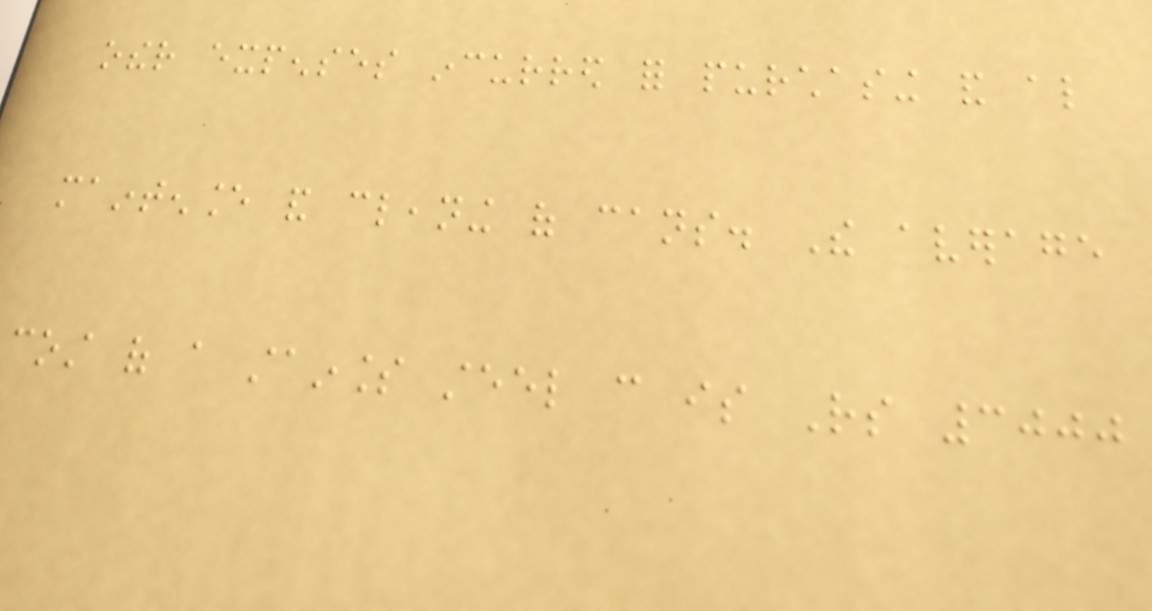other expenses incurred for purchasing and also
maintenance and cleaning of cans. The average
cost of a stainless steel can is Rs 3000
